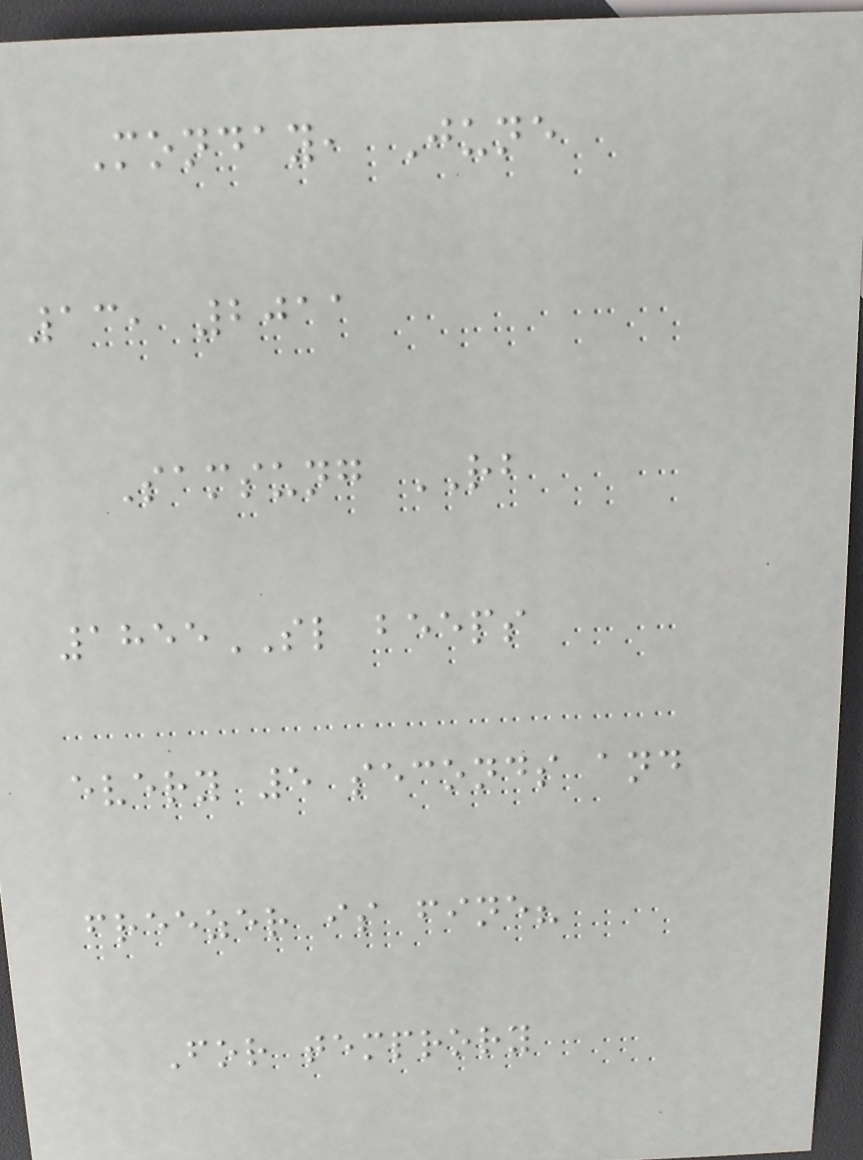Monday, June
13, 2011
Samsung RB
1855SL beeps
every 5 seconds and
freezer is fine?
For temprory
